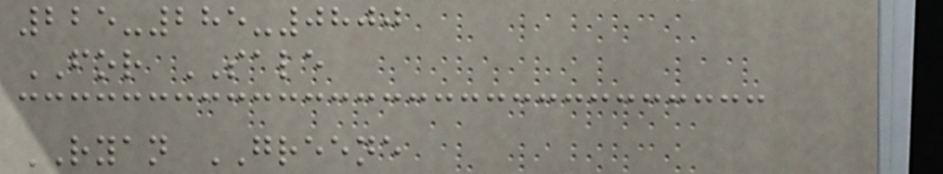225-285-0800
FOR SALE
RYAN GREENE
